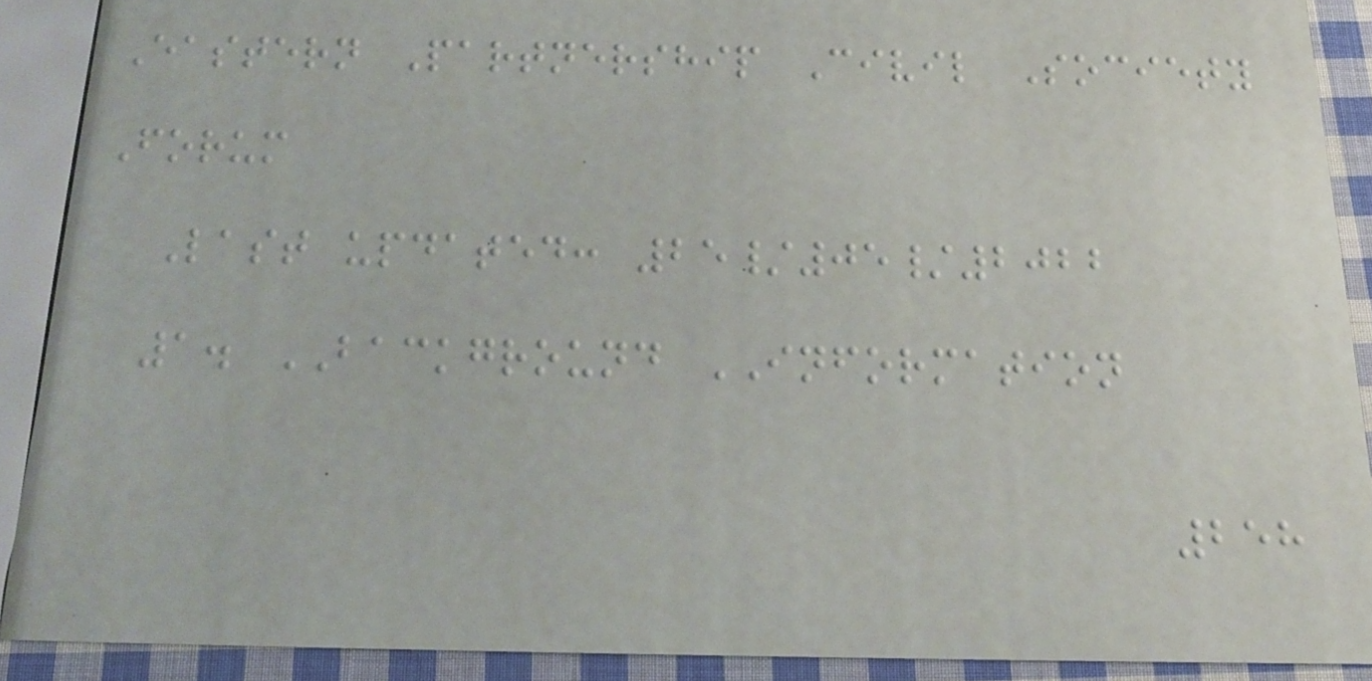Eastern Partnership Civil Society
Forum
Last updated: 25/05/2022
1. BACKGROUND INFORMATION
258
